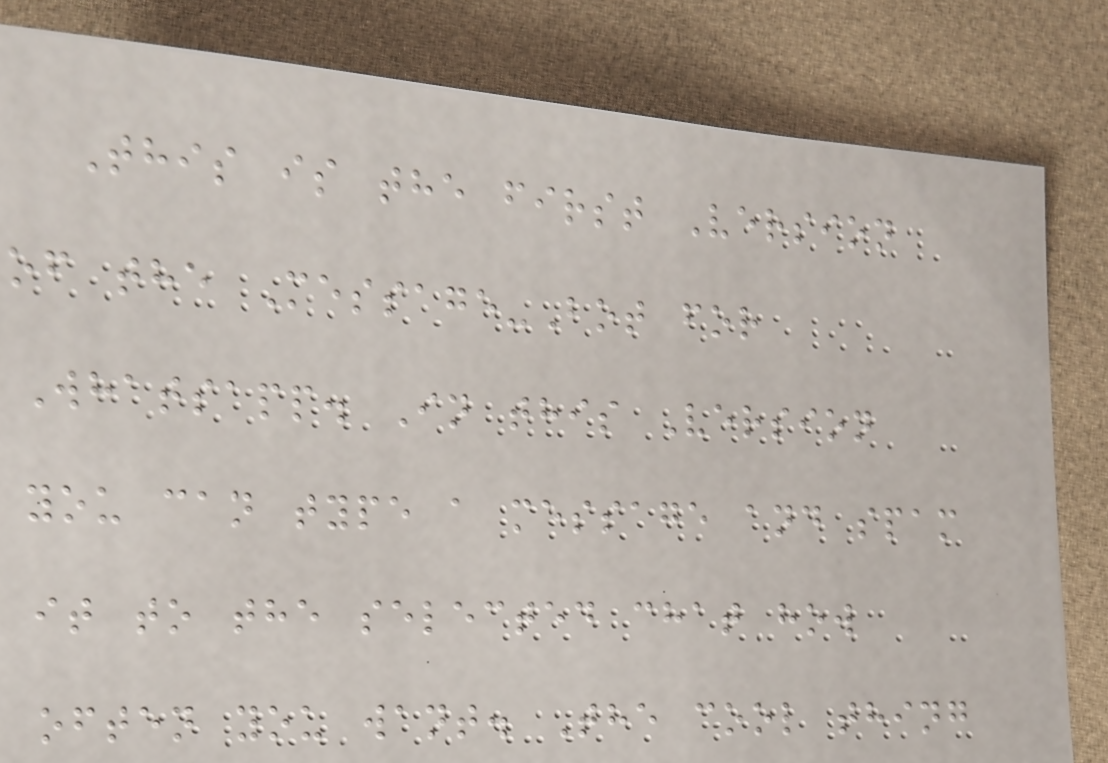This is the first Version
of the Message-Bot for
Whatsapp. In this Version
you can type a message and spam
it to the selected chat how
often you want. The cool thing
